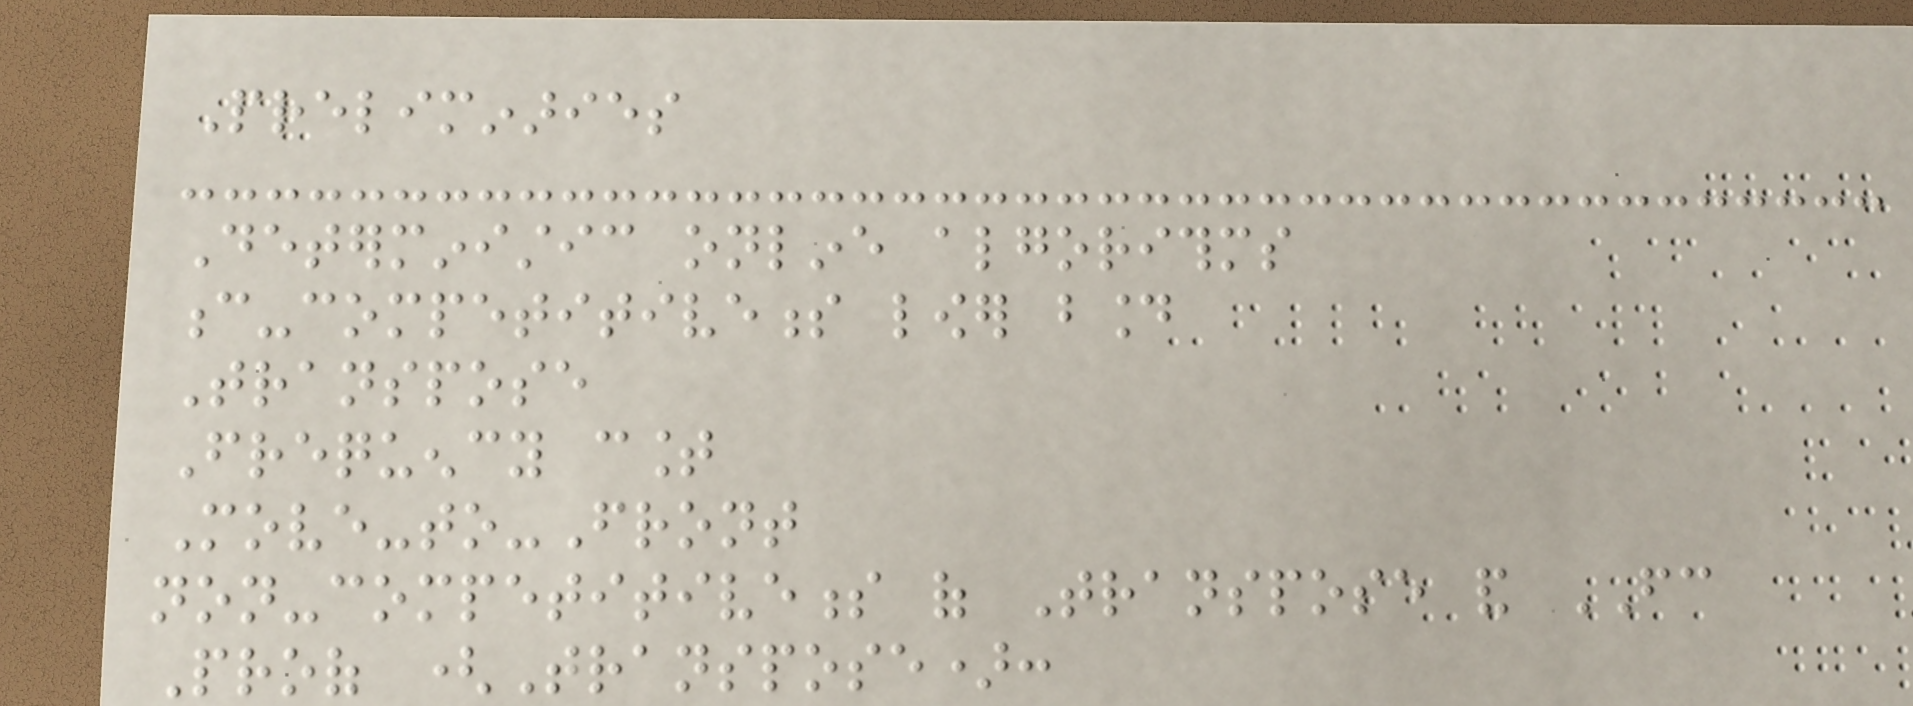Preliminaries
Deterministic online algorithms
c-competitiveness lower bound
Transpose
Frequency count
Move-to-Front
non-competitiveness of Transpose and FC
Proof (Transpose):
